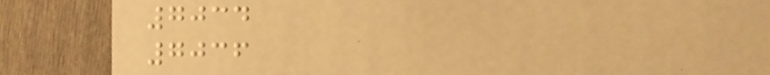7034
7036
